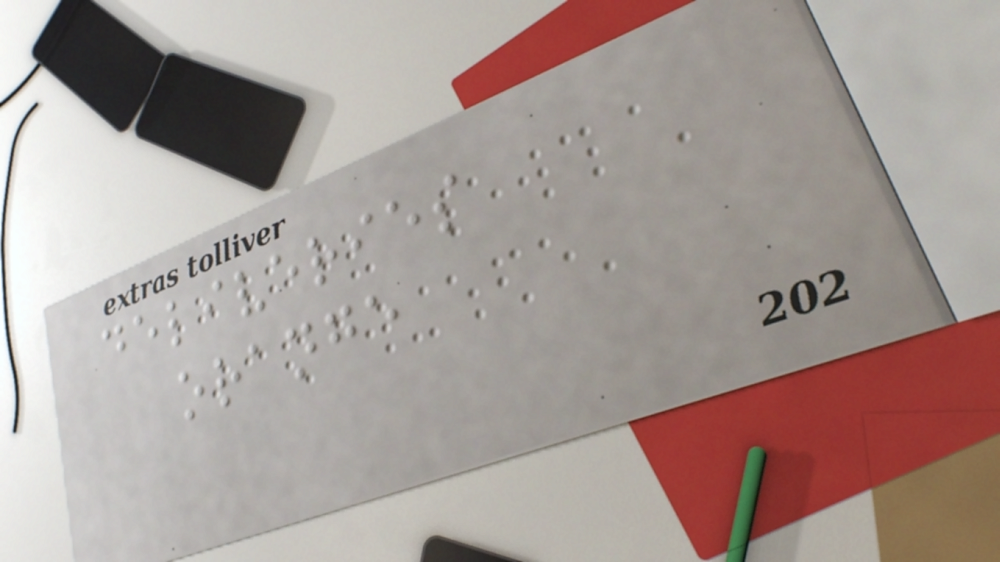deliveries
orange
